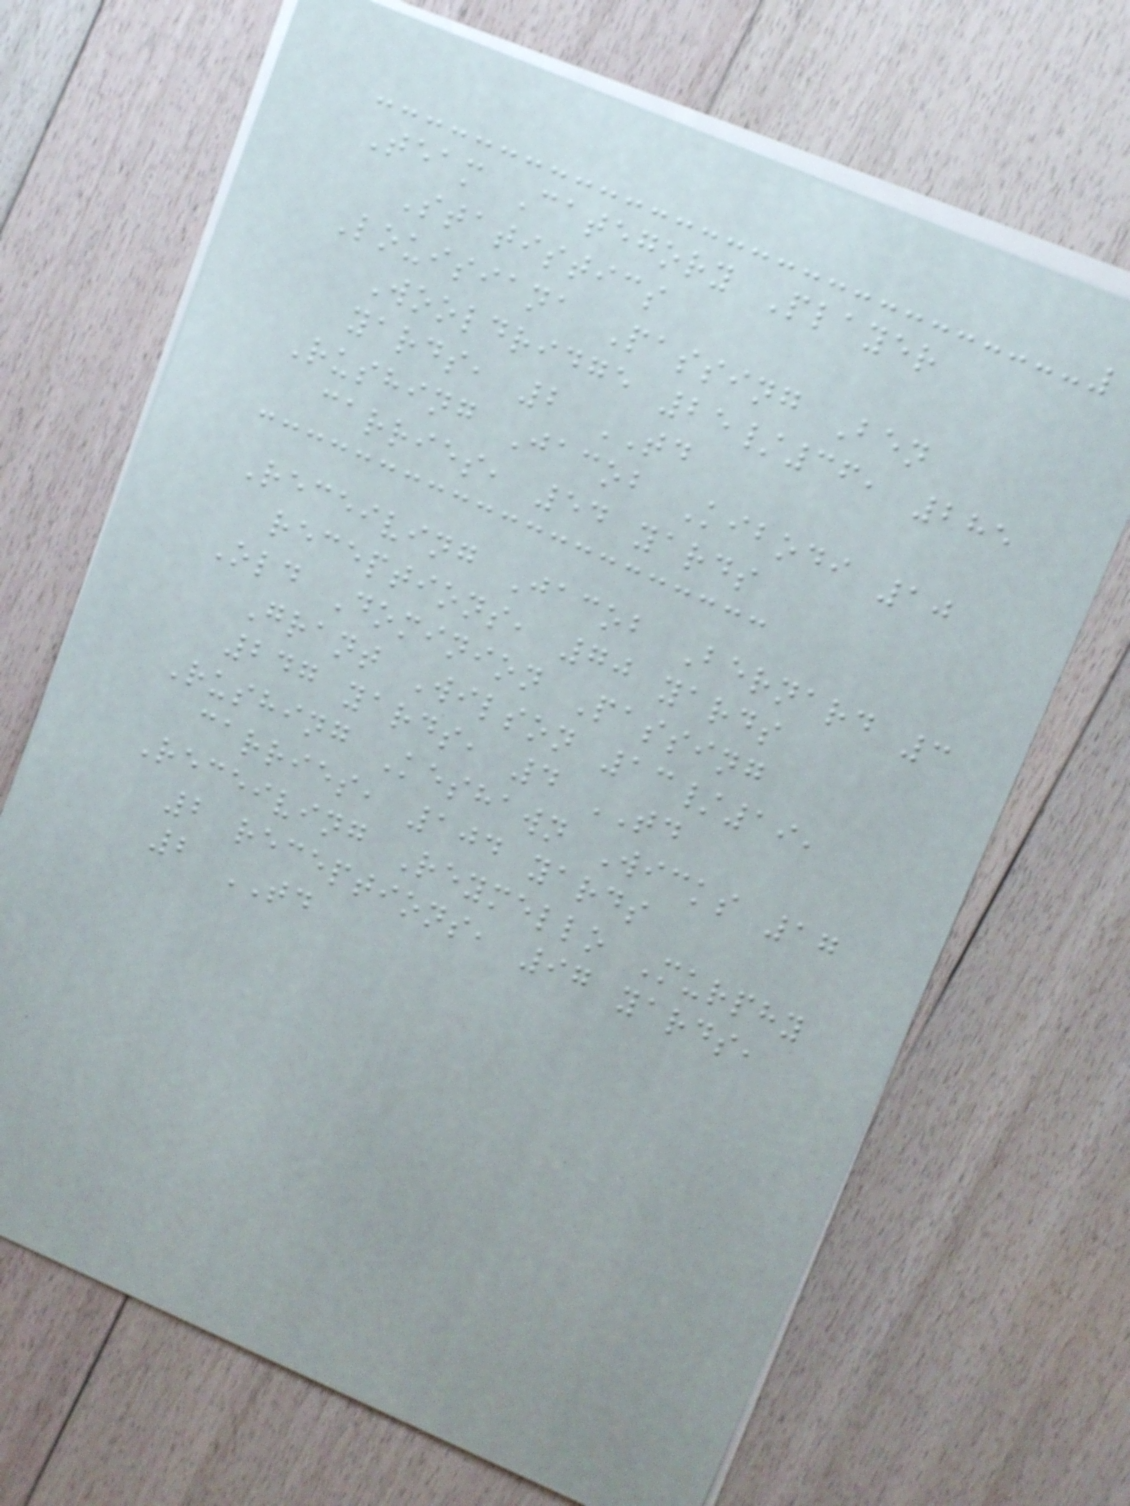Team Category Player
Statistics
Louisiana Passing Ben
Wooldridge 25/36, 285
yards, 2 TD
Rushing Jacob Kibodi 10
carries, 54 yards
Receiving Jacob Bernard 3
receptions, 70 yards
Old Dominion Passing
Grant Wilson 13/19,
247 yards, 4 TD
Rushing Keshawn Wicks 17
carries, 104 yards
Receiving Reymello Murphy
2 receptions, 97 yards,
2 TD
